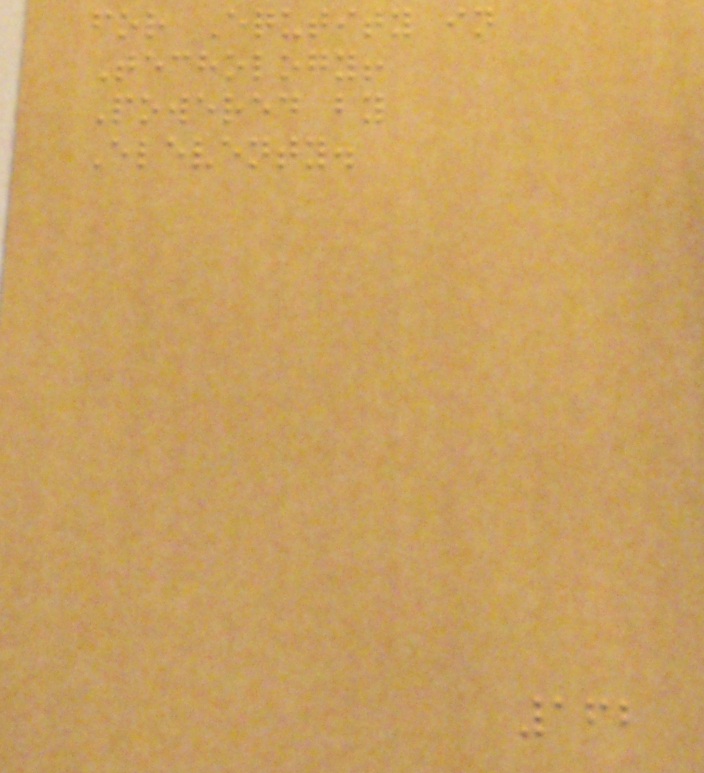for Equtity in
Techology!
Powered by
Eleventy.
162
